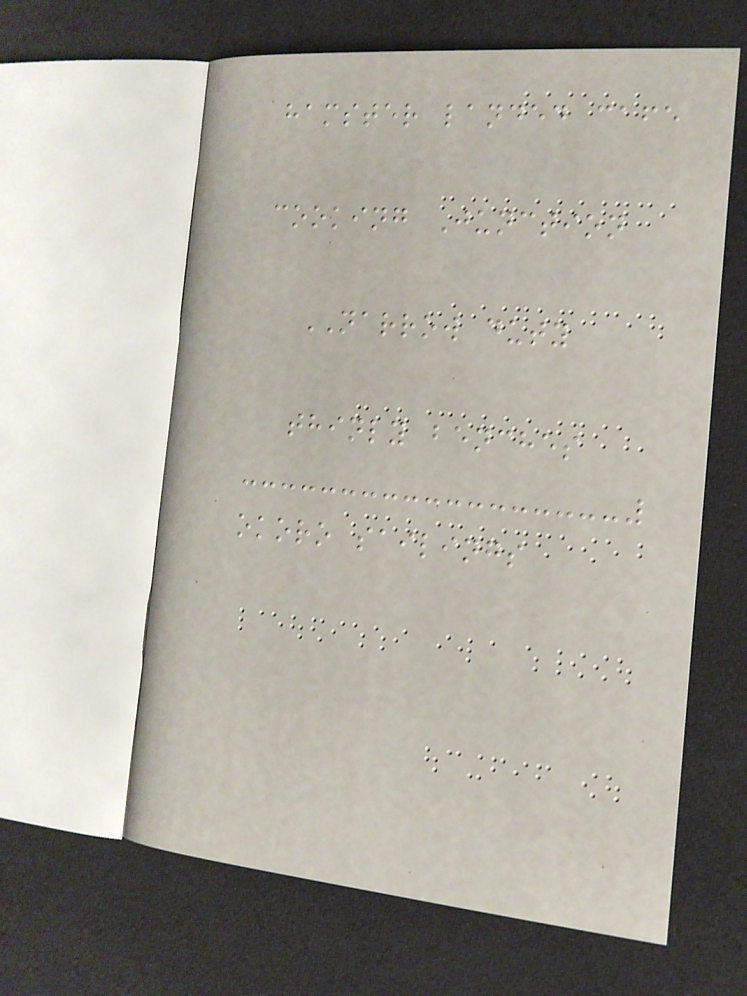hamster landed cafe
cooking Junction
NARROW duty
thinly benches
okoro sailings
